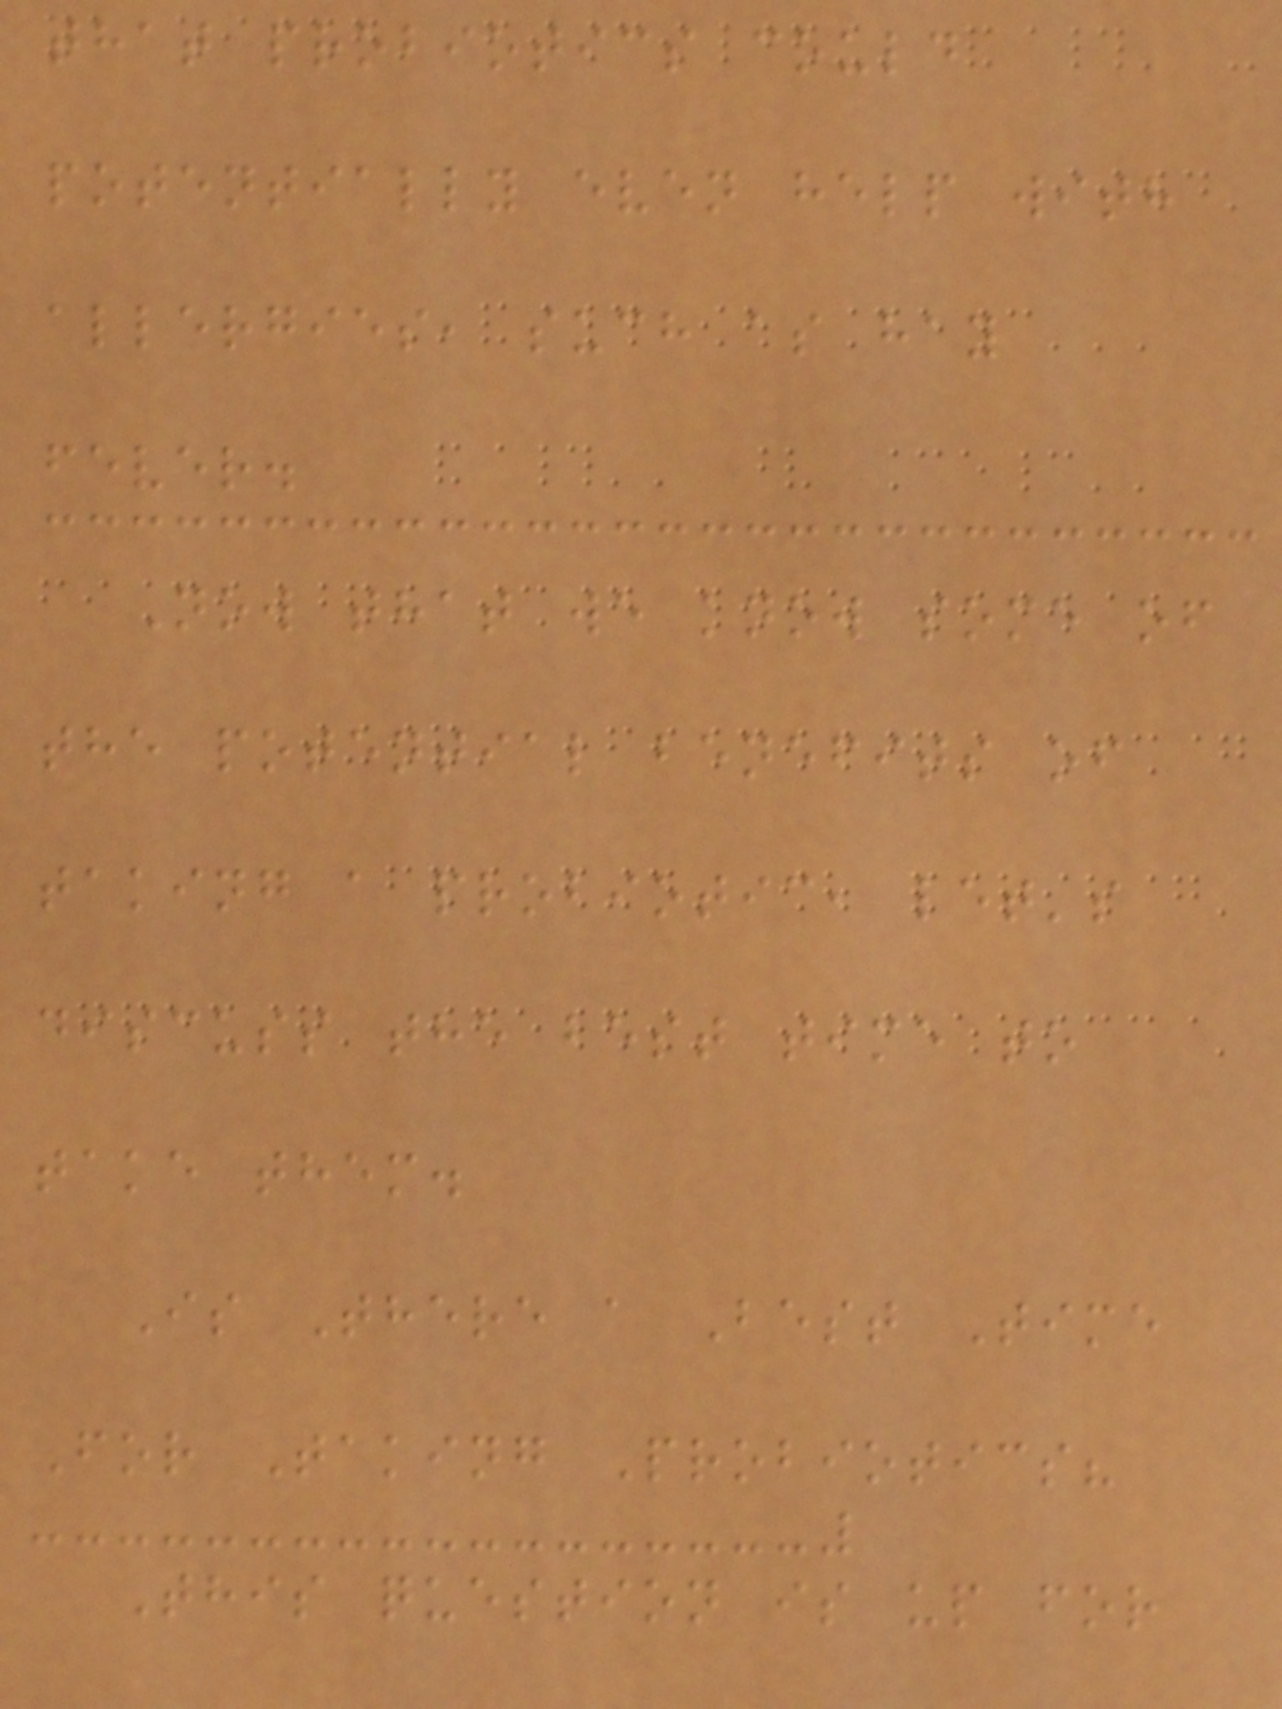that probiotics could
potentially even help with
allergies, such as hay
fever.
Now that we know some of
the potential benefits of
taking a probiotic, let's
discuss the best time to
take them.
Is There a Best Time
For Taking Probiotics?
This question is up for
